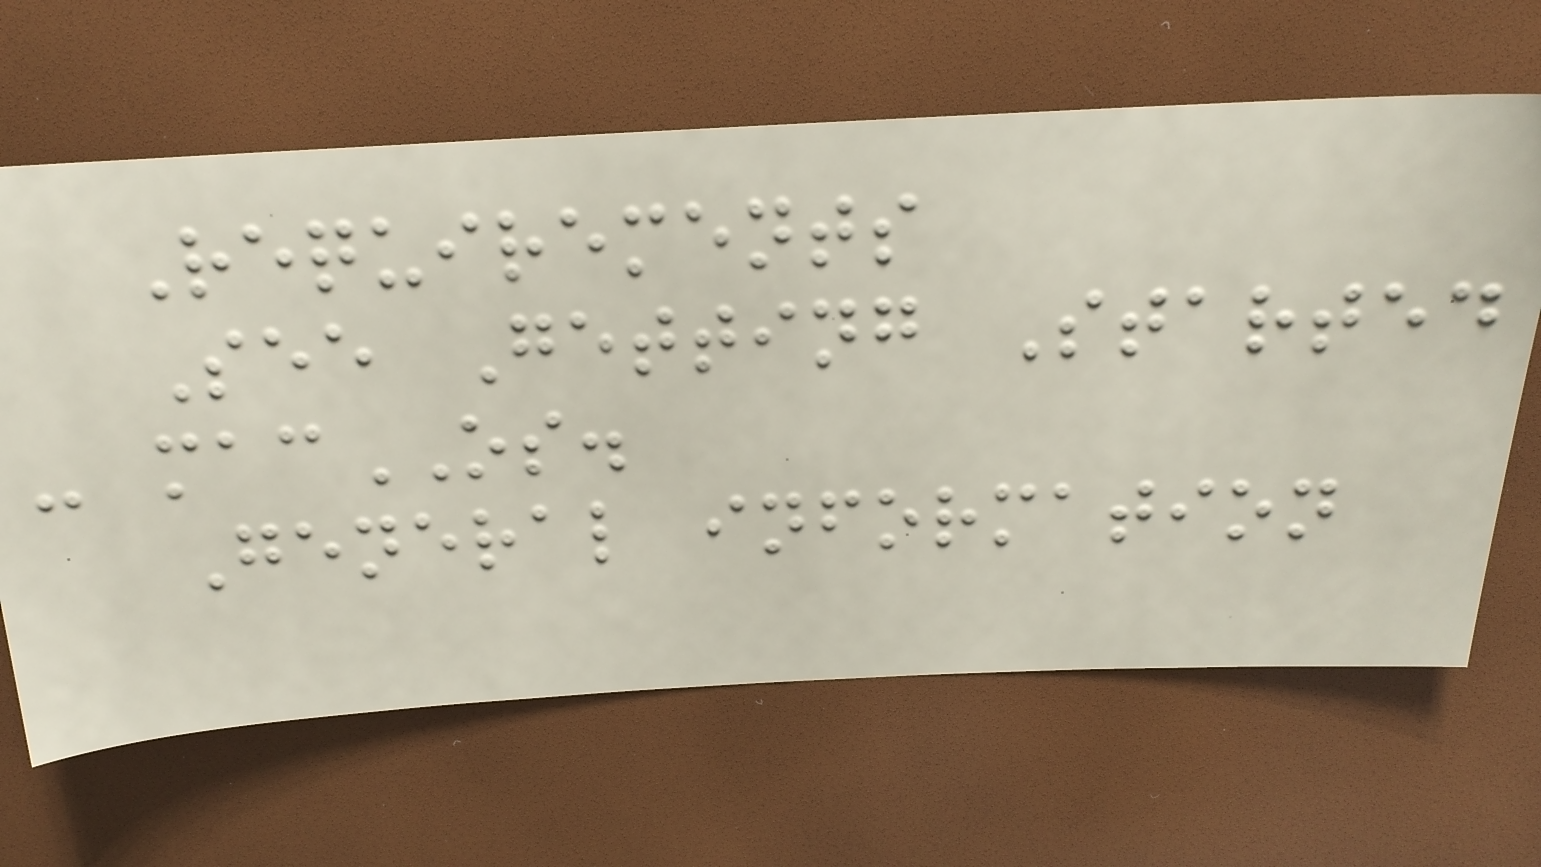Requirements
See Getting Started
- macOS.
General information
